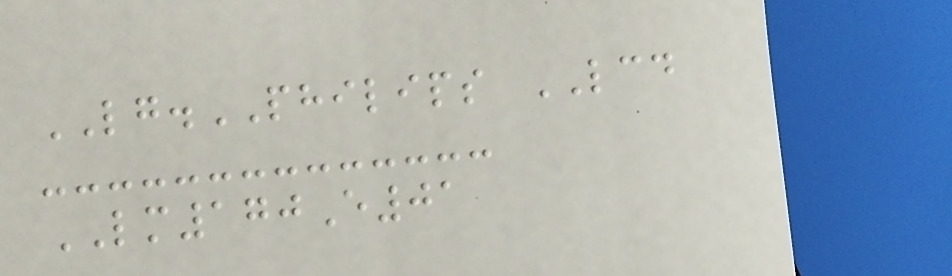LG.PHILIPS LCD
LM170E01
